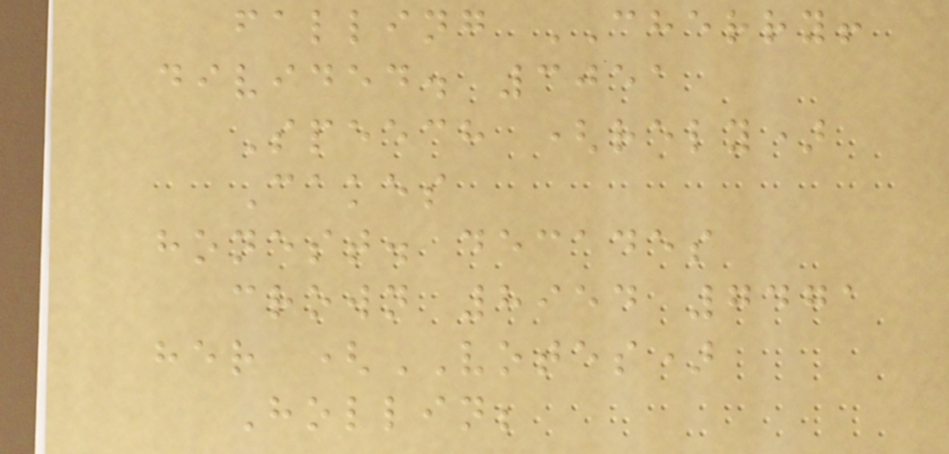falling CHERRY!
divided. 3051
Speech (rely)
Cakes
honest. decades
crown 8954 7471
her (VOTES)
Hollin;
